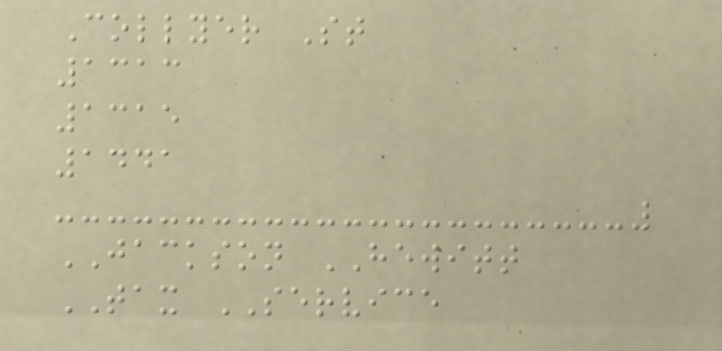Collyer St
1313
1315
1441
JACKSON HEWITT
TAX SERVICE
